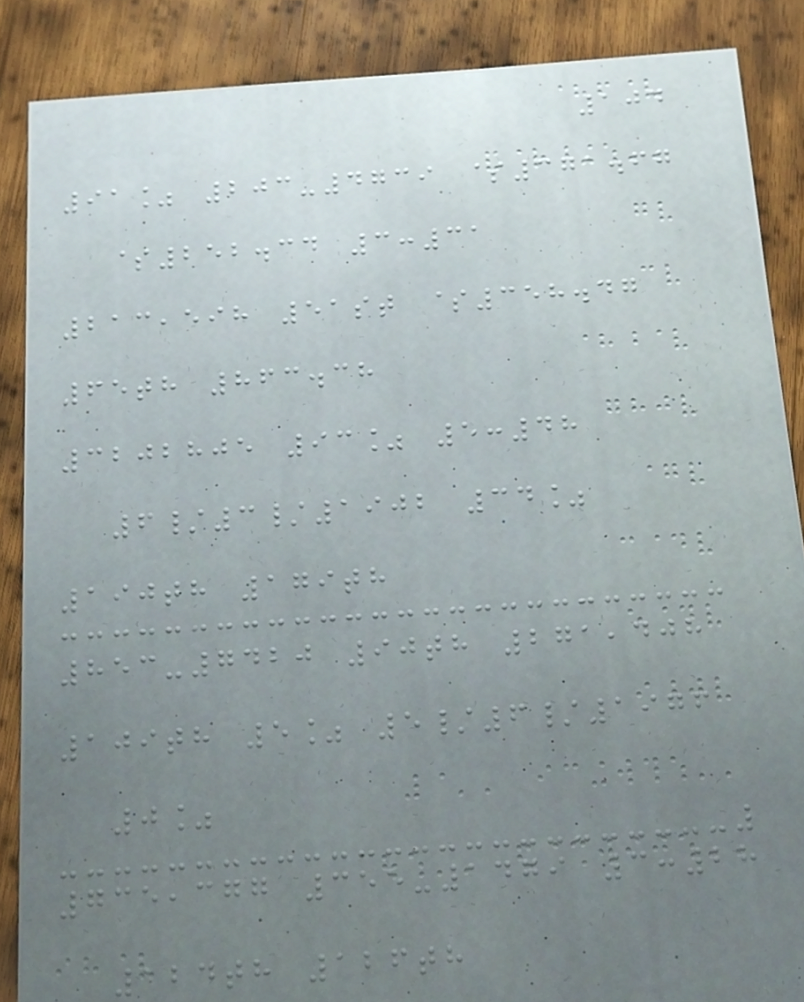104
91% 203-4739 $371.67
$252.34 3:31
213,598 51st $358.47
65th 863.38
3202805 93% 5:48
6/3/1902 34%
190th 179th
853-7420 90th 271,408
109th 5% 5/6/1976
0%
735,377 355-1479 3:28
124th 126th
